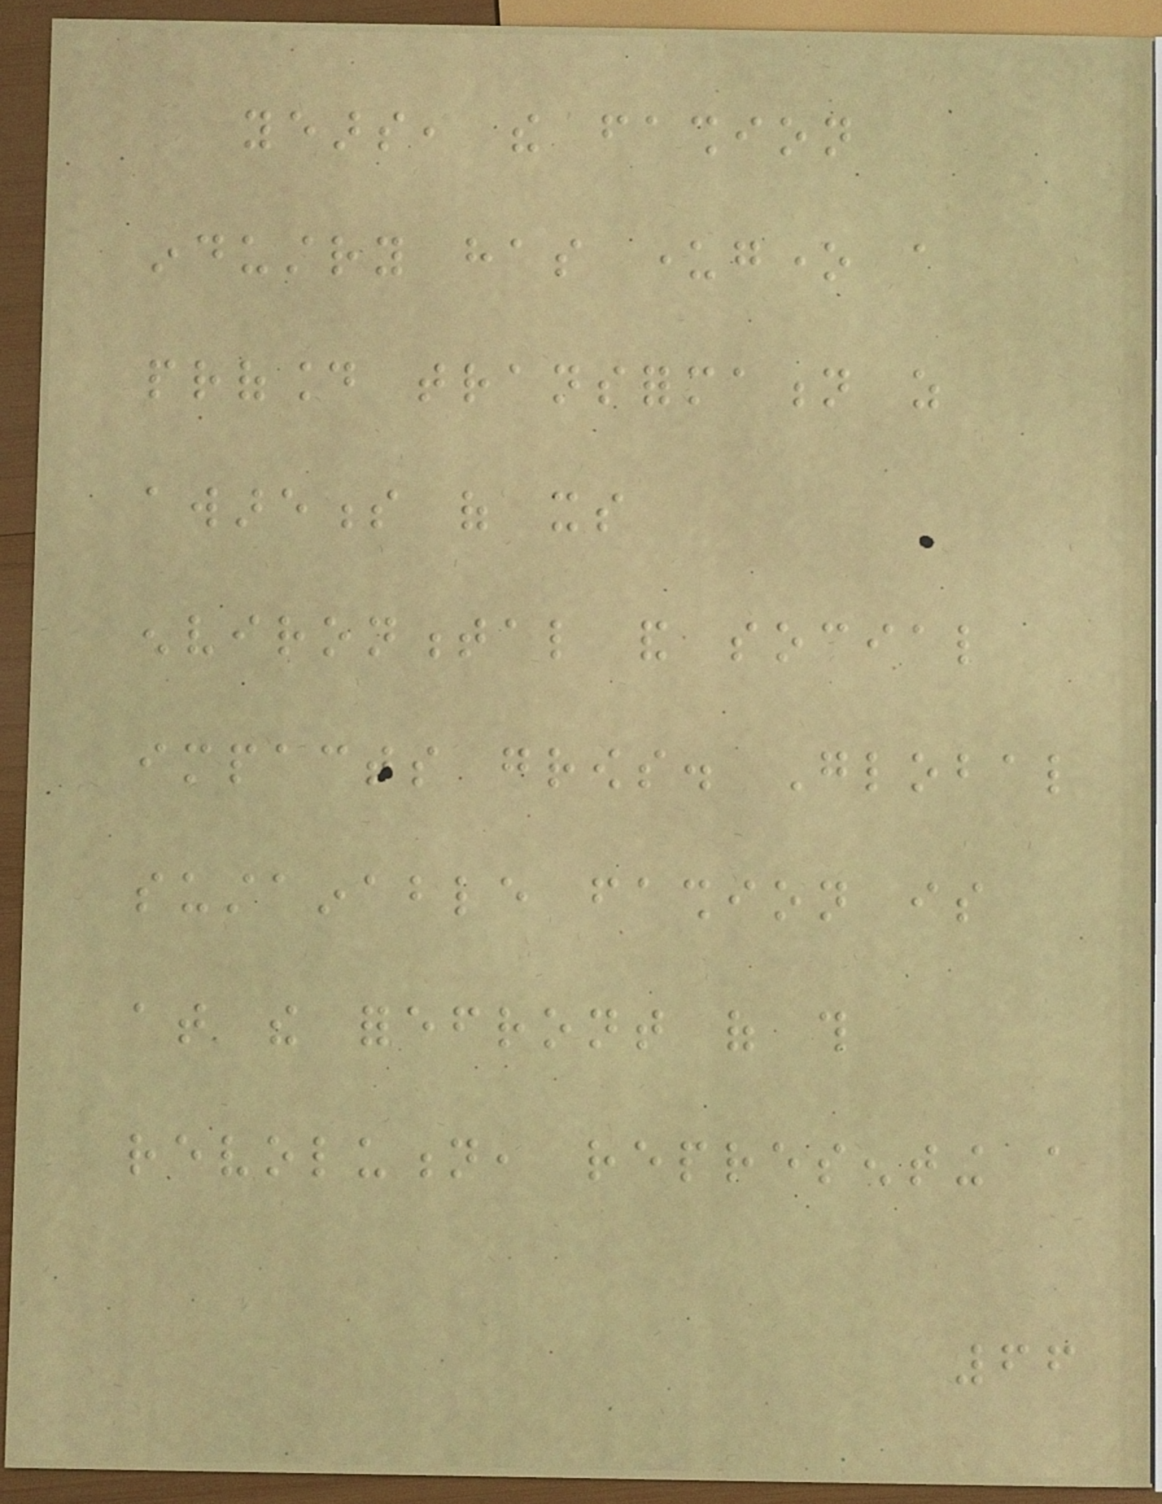years, the fashion
industry has undergone a
profound transformation as
awareness of its
environmental and social
impacts grows. Global
sustainable fashion is
at the forefront of this
revolution, representing a
66
